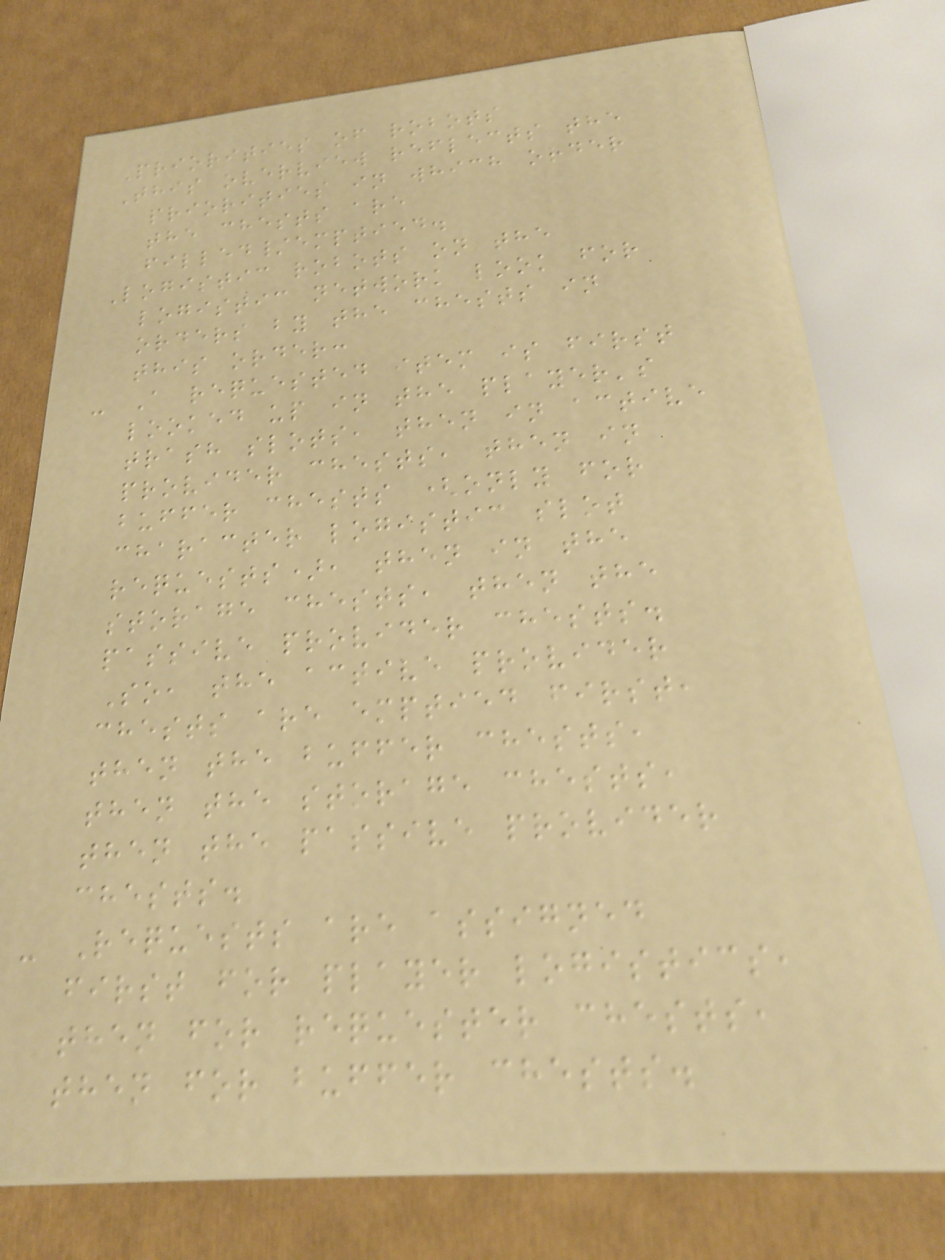Priorities of robots
This overview reflects the
priorities in which order
the chests are
filled/emptied.
Logistic robots on the
logistic network look for
orders by the chests in
this order:
- A requested item is first
looked up in the player's
trash slots, then in active
provider chests, then in
buffer chests (only for
character logistic slot
requests), then in the
storage chests, then the
passive provider chests.
So, the active provider
chests are emptied first,
then the buffer chests,
then the storage chests,
then the passive provider
chests.
- Requests are assigned
first for player logistics,
then for requester chests,
then for buffer chests.
